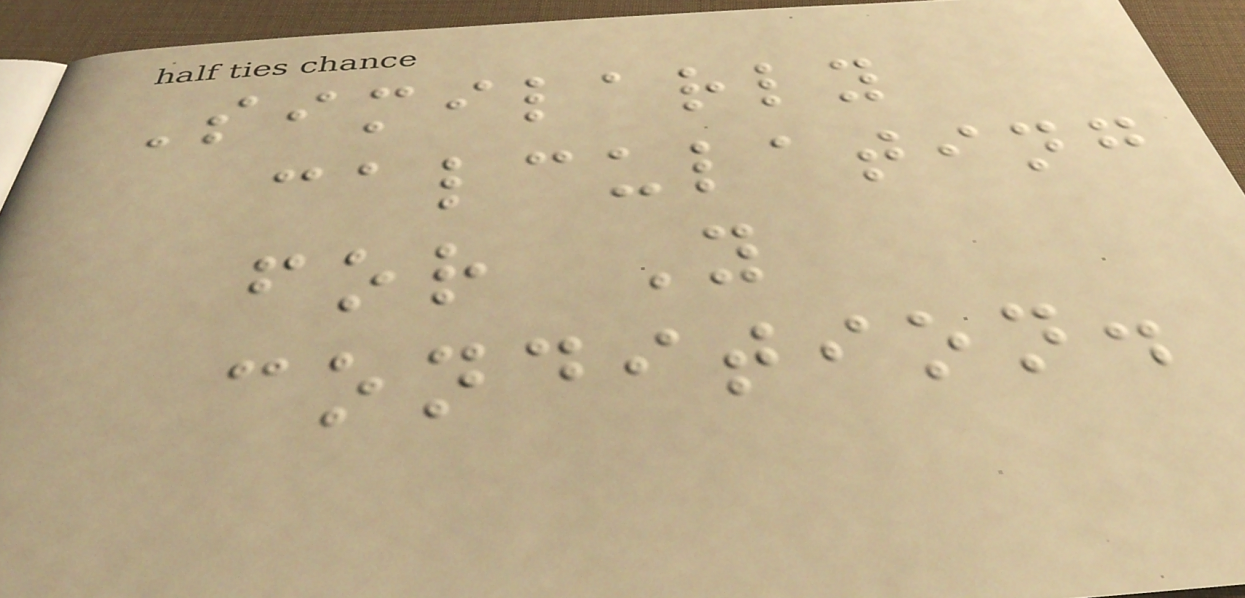Similarly
calculating
for Y
condition.
